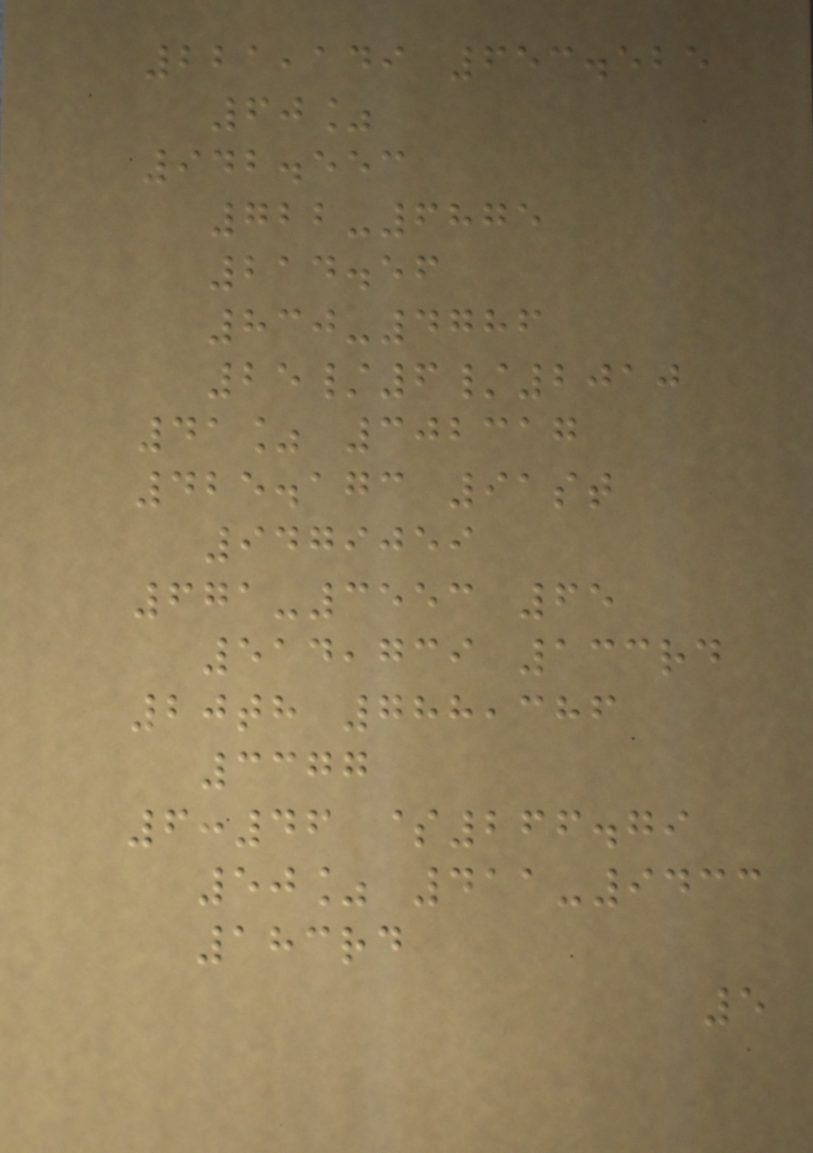221,149 653.525
60%
942.553
722-6875
214.56
830-4786
25/6/2010
41% 302317
425.173 91st
9479059
671-3553 65
514,739 133rd
20th 788,386
3377
6:46 $266.79
50% 411-9433
183rd
5
